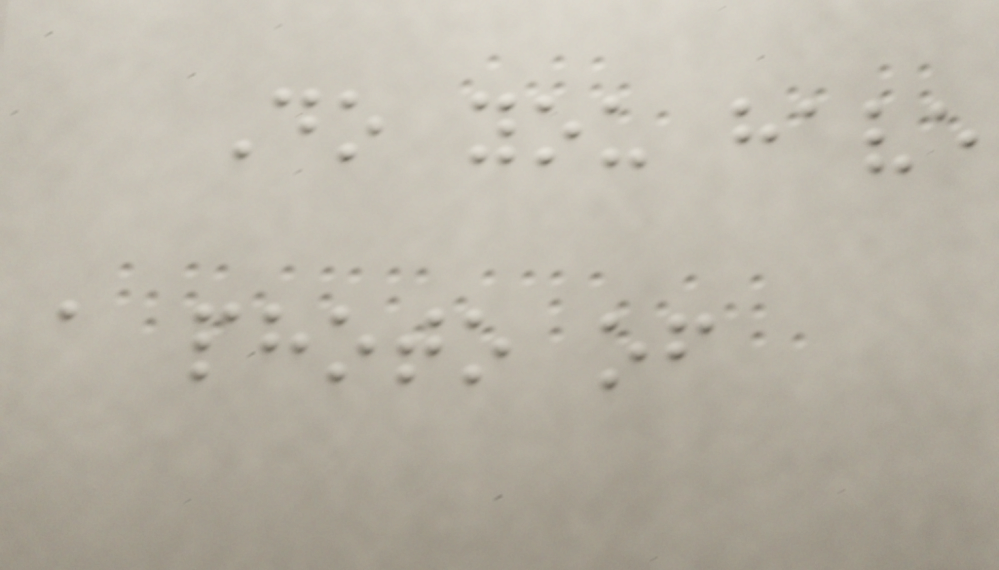Do you have
a photo of
